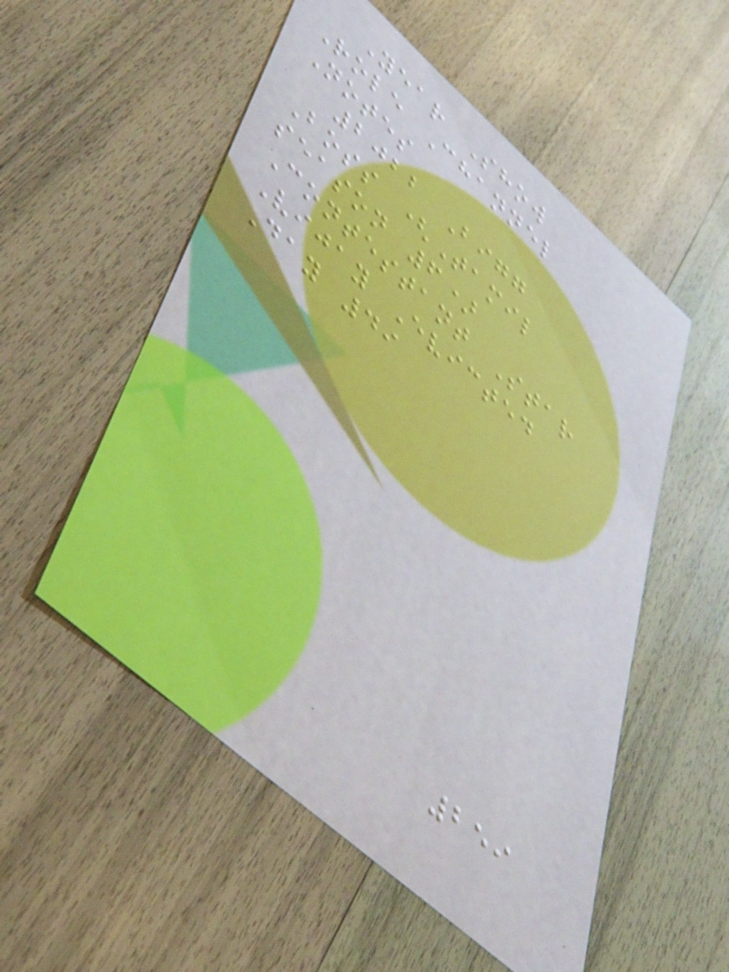Year Show
Role Channel
Notes
2022 Bigg
Boss (Tamil
season 6)
Contestant Star
Vijay Evicted
Day 49
259
